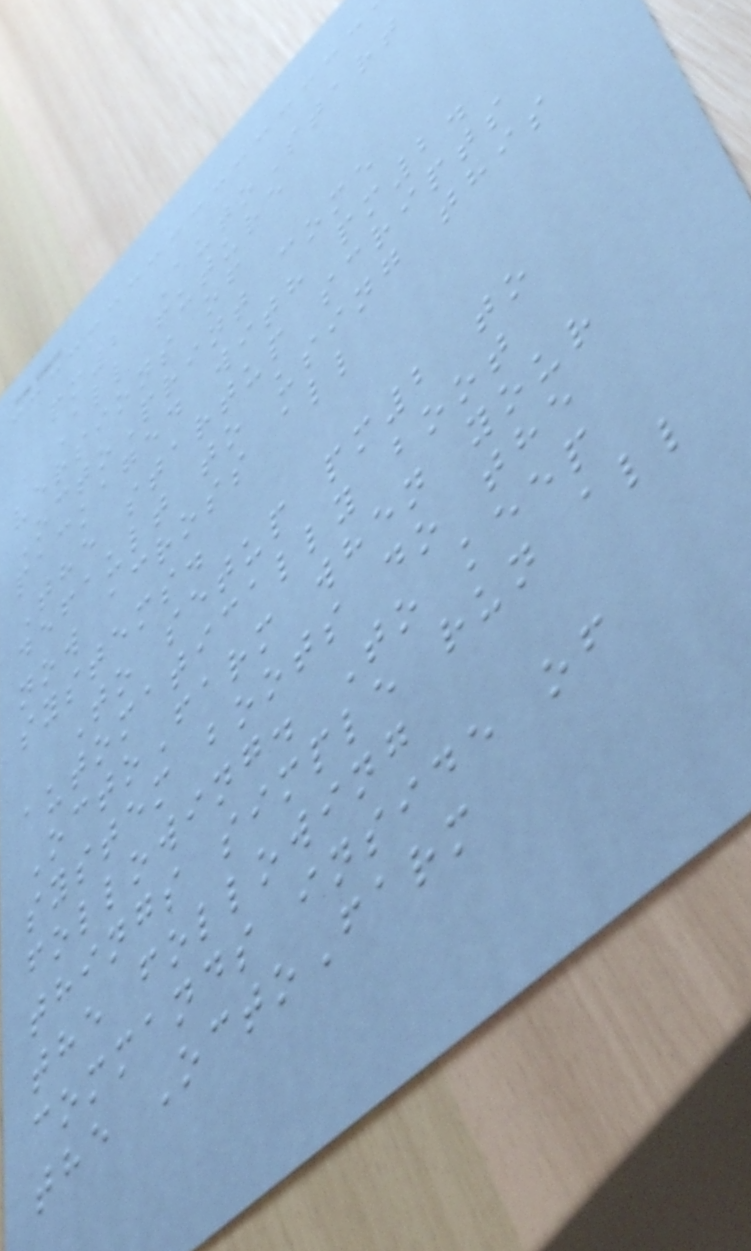pm2 AutoStart
All future
versions of
OctoPrint come
packaged with pm2.
The startup scripts
default to using this
now across all
systems.
To setup pm2 to
automatically boot
OctoFarm when your
system boots do the
following. To keep
things simple run all
the following
commands inside of
the OctoFarm
